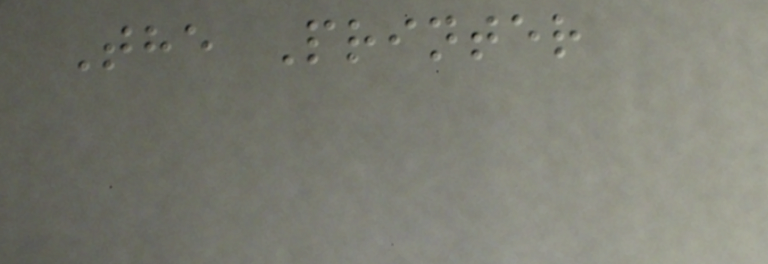The Printer
